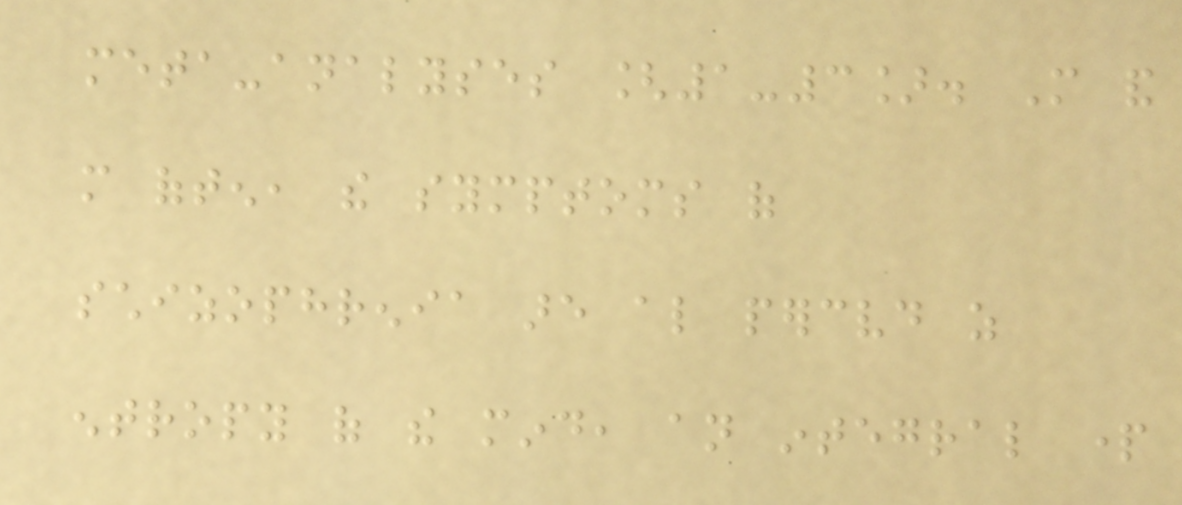meta-analyses [1-3]. More and
more often, the symptoms of
schizophrenia are also perceived as
entropy of the mind, an integral part
